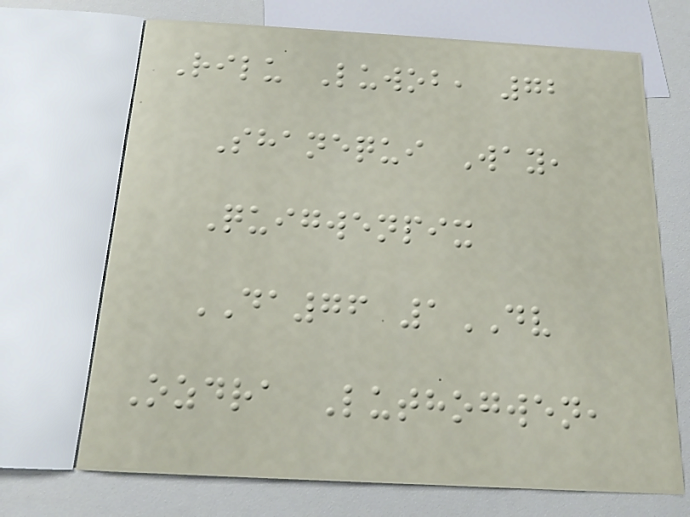Rilu Luwob, 72
Shanequi Way,
Quigwenpix
DA76 1DV
Ozdra Luthogwen,
